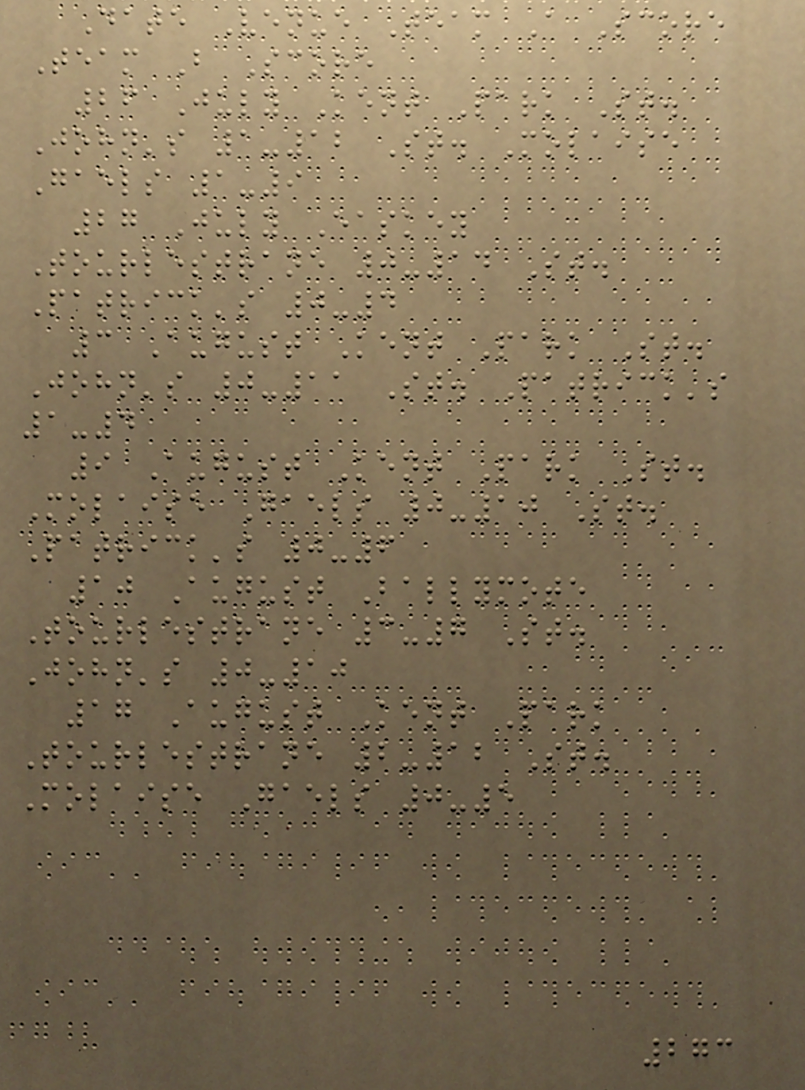Date Venue Team A Score
Team B Score
26 July Kent Park St.
John's 1-12 St. Molaise
Gaels 1-9
27 July Easkey
Tourlestrane 0-14 St.
Patrick's 0-4
3 August Kent Park St.
John's 0-11 St. Patrick's
1-4
9 August Kent Park St.
Molaise Gaels 0-10 St.
Patrick's 0-6
10 August Ballymote
Tourlestrane 3-7 St.
John's 0-10
17 August Kent Park
Tourlestrane 2-12 St.
Molaise Gaels 0-5
273
